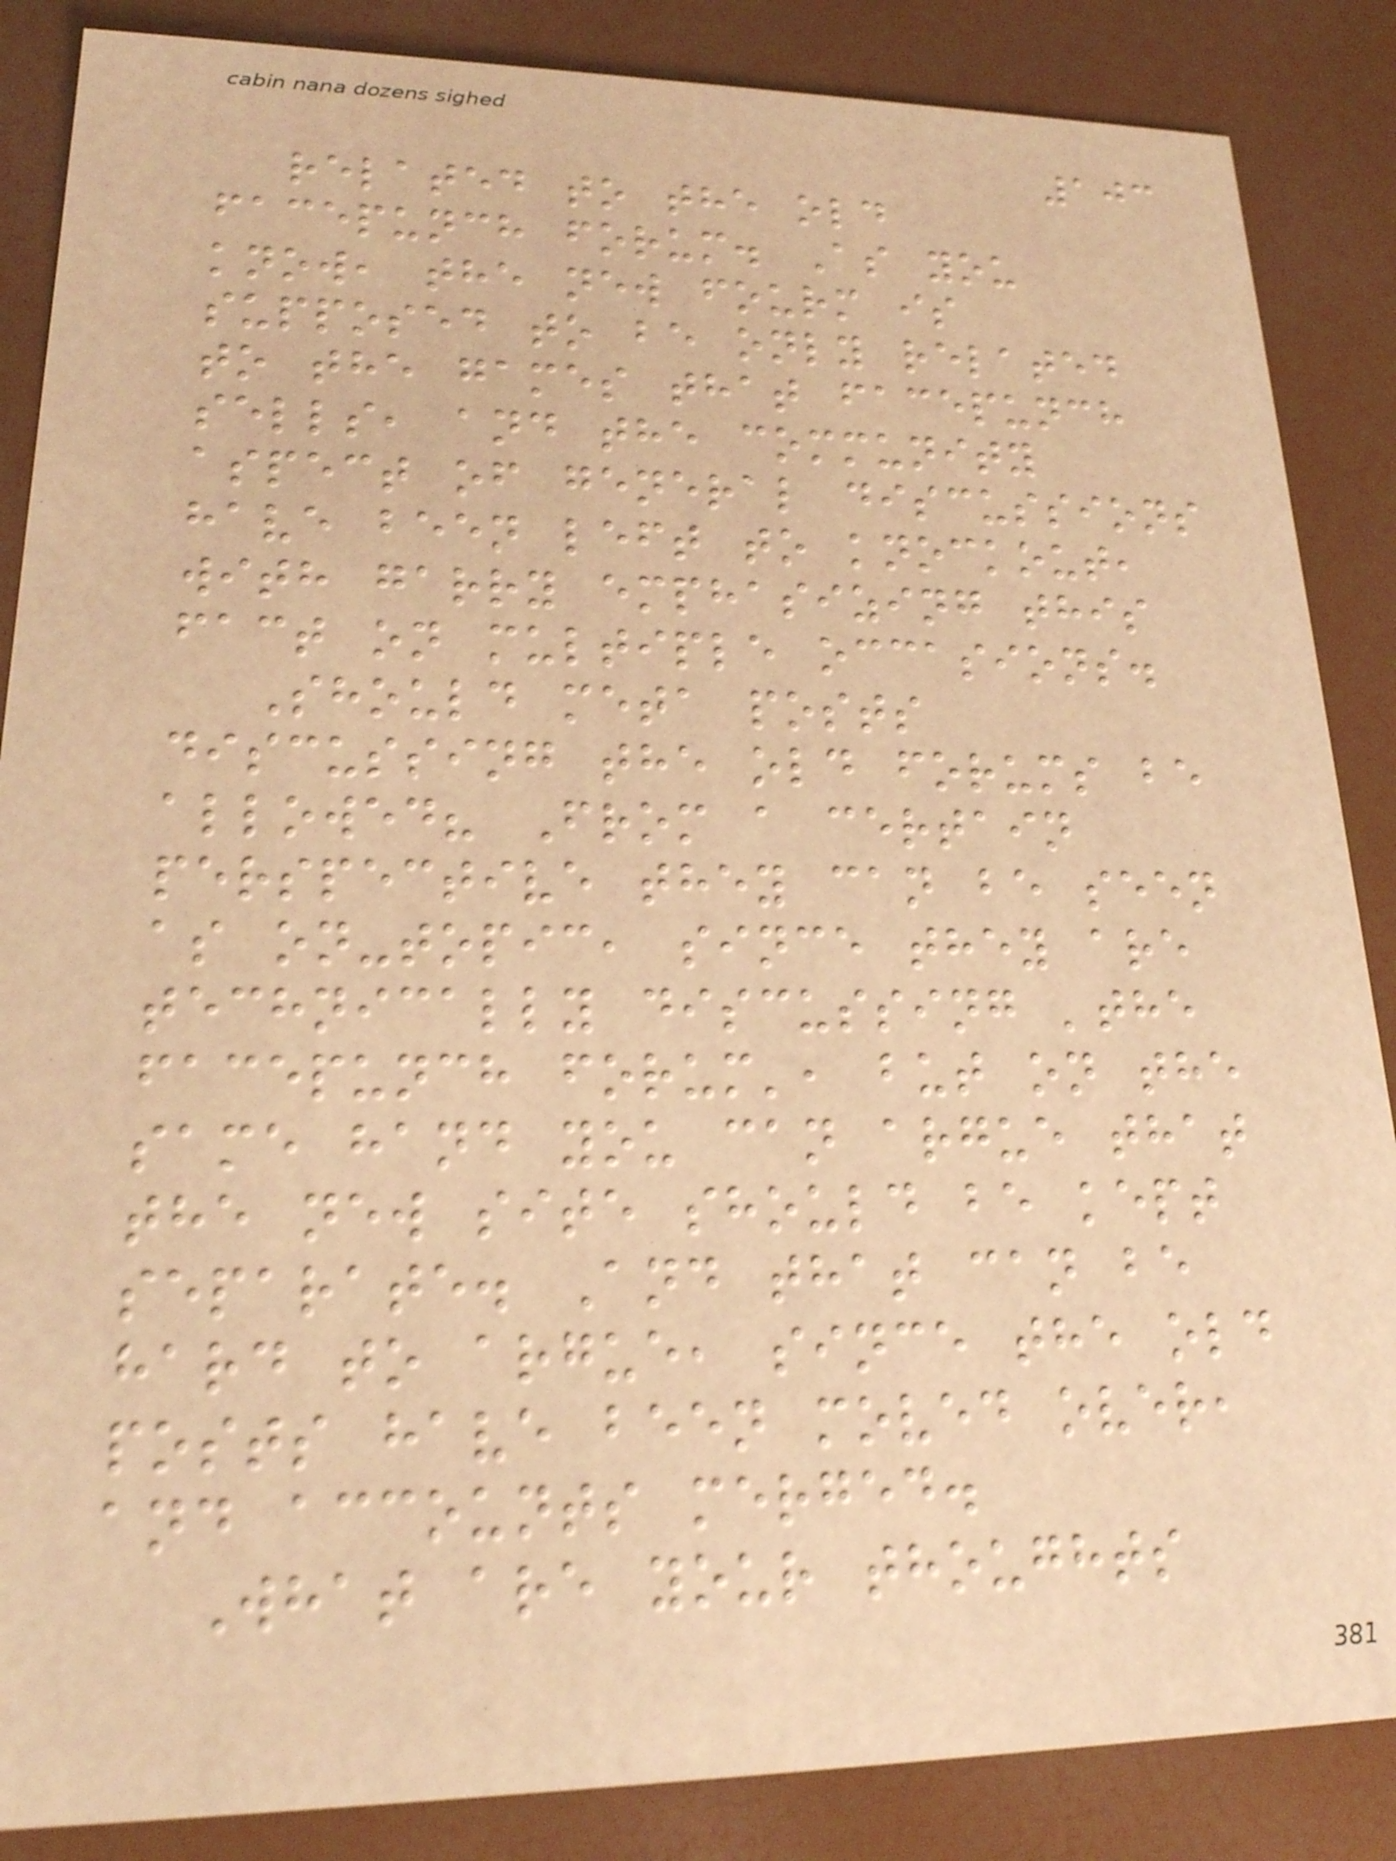103
related to the old
facepunch forum. As you
know, the new fourm is
supposed to be only related
to the games that facepunch
sells, and the community
aspect of general discussions
have been left to knockout,
with garry emphasizing this
fact on multiple occasions.
Should meta posts
discussing the old forums be
allowed? From a certain
perspective they can be seen
as on-topic, since they are
technically discussing 'the
facepunch forum', but on the
same hand you can argue that
the new site should be kept
separate. And that can be
hard to argue, since the old
posts have been moved over,
and accounts merged.
What are your thoughts
